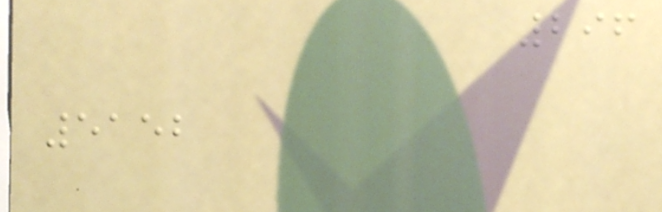296
5152
